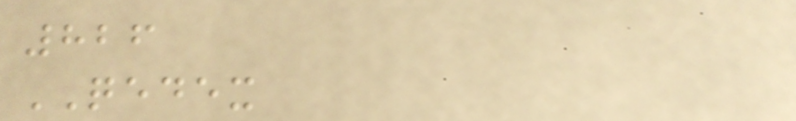826
QEDEX
